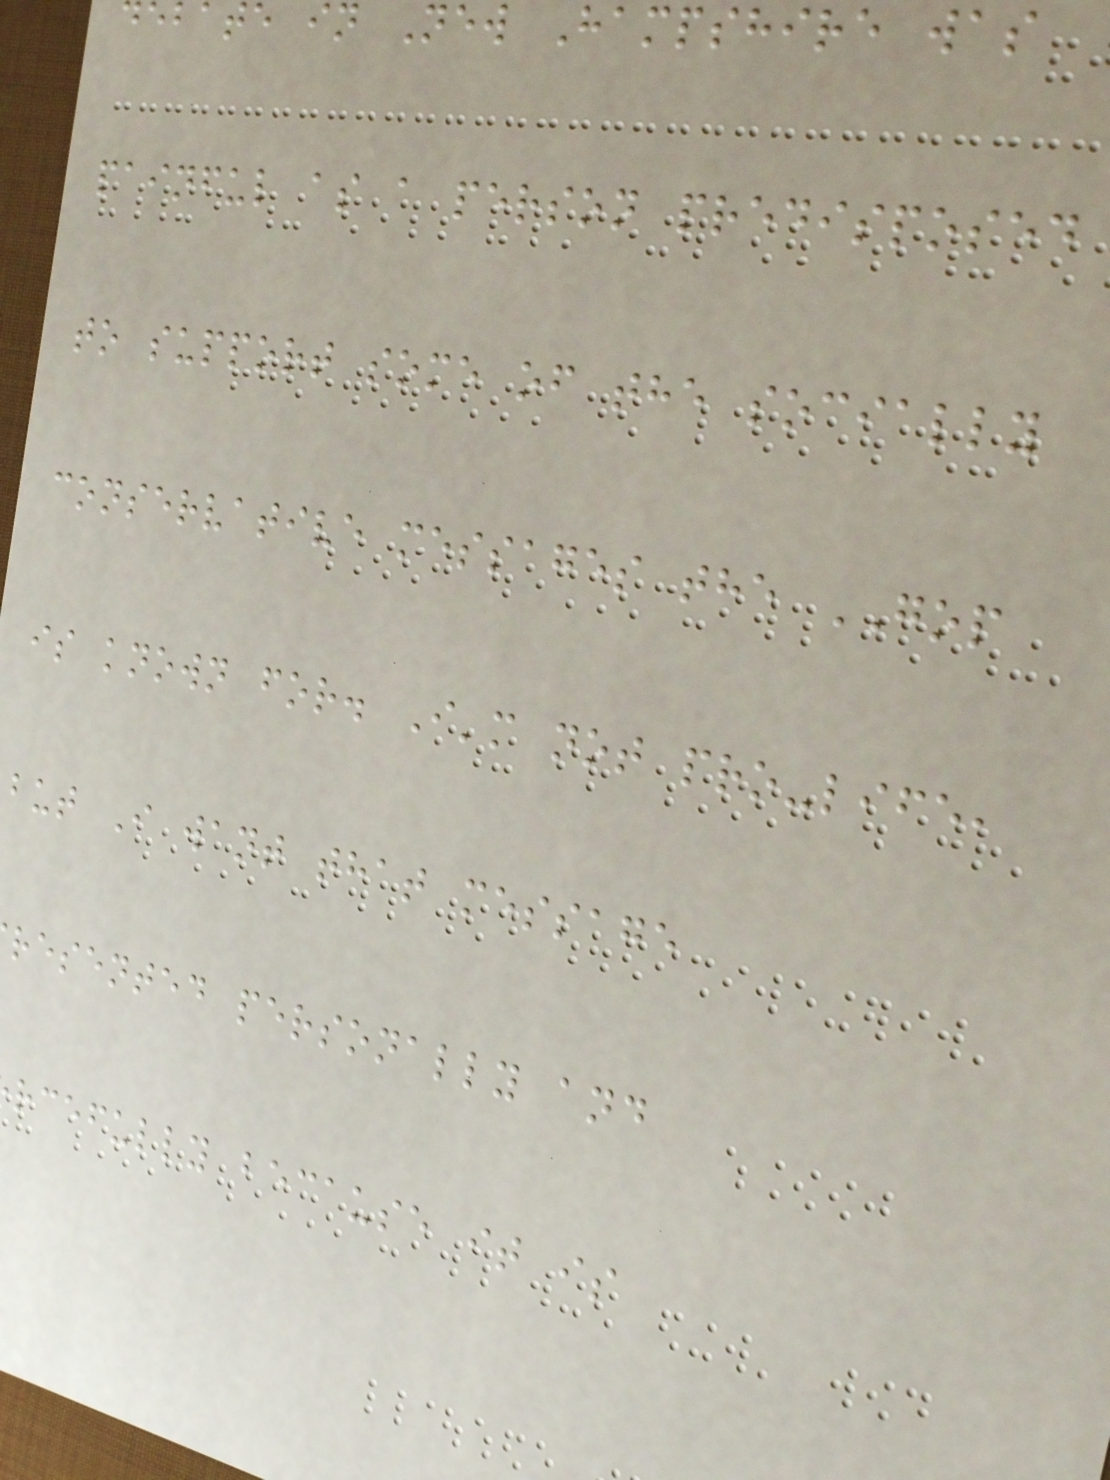debate in New Hampshire was
painful as a person predisposed
to support some of the socially
conservative messages the GOP
is known for. I'm not pro-life,
but I want that message
resented personally and
rcefully because it is
